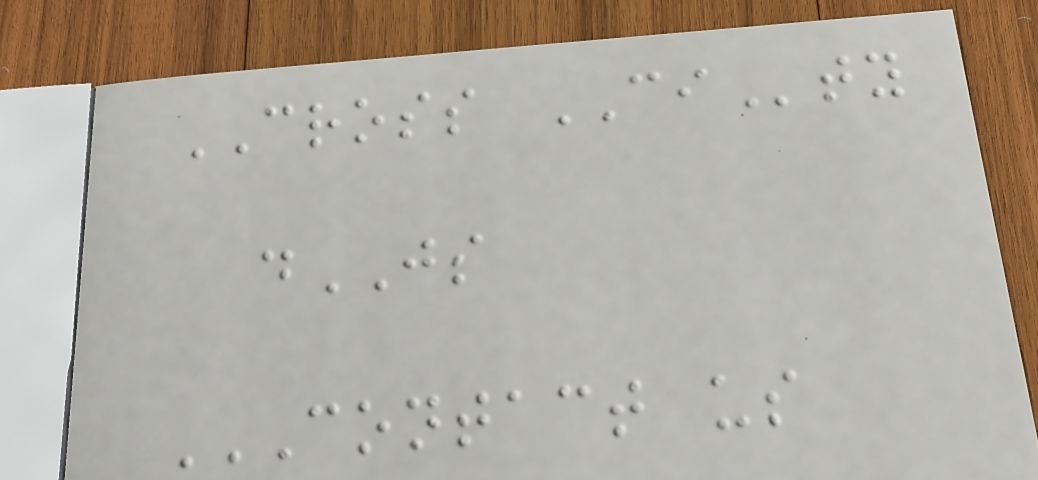CROSS CIty
dJS
CONTACT US
